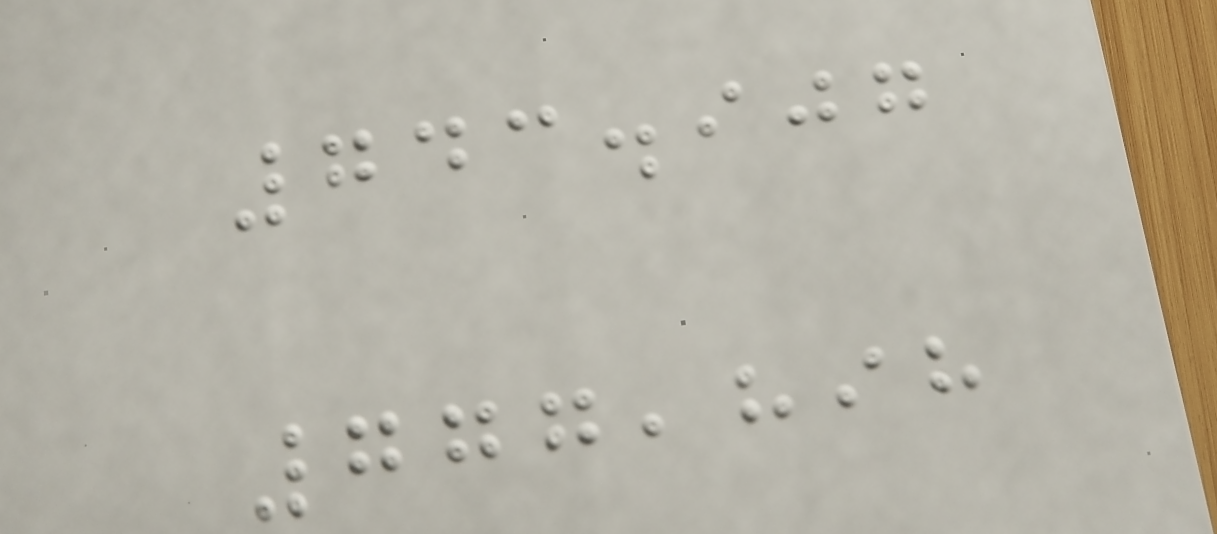743.907
777,898
